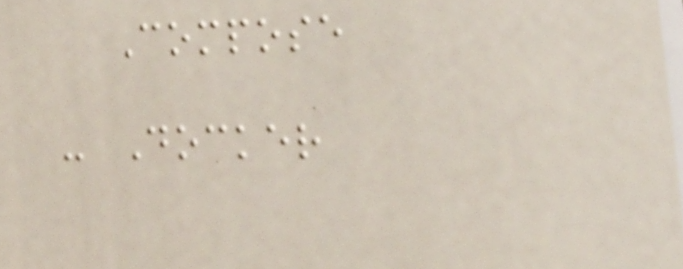Compose
- Docker
